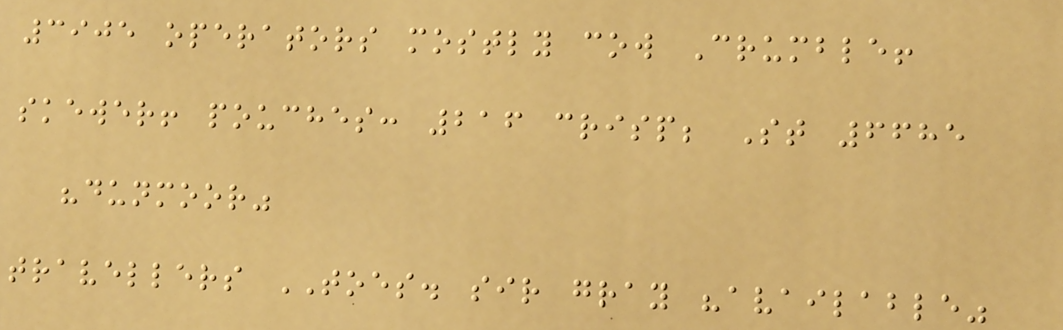3905 operators mostly cow Crumble!
skewer! pouches: 216 crisp; St 6685
"dunmoor"
travellers TOES. sir gray "available"
